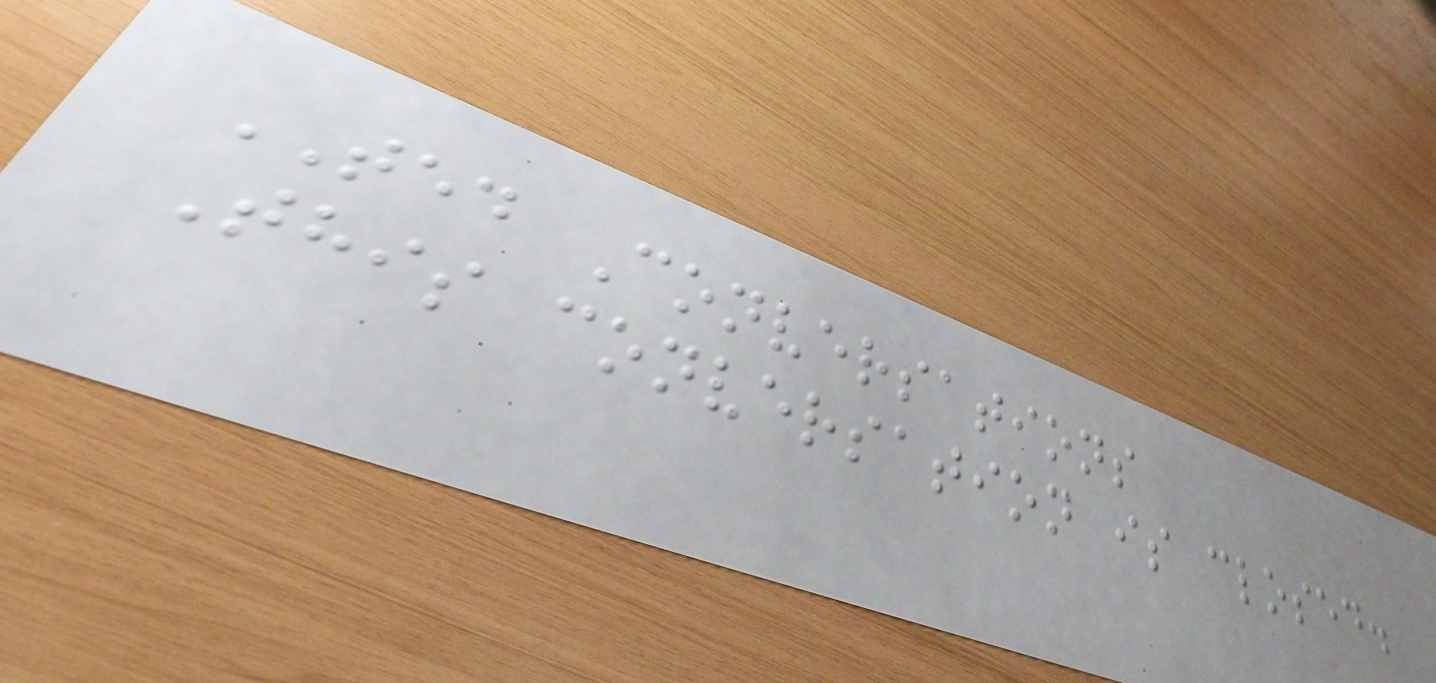TED Conversations
This conversation is closed.
